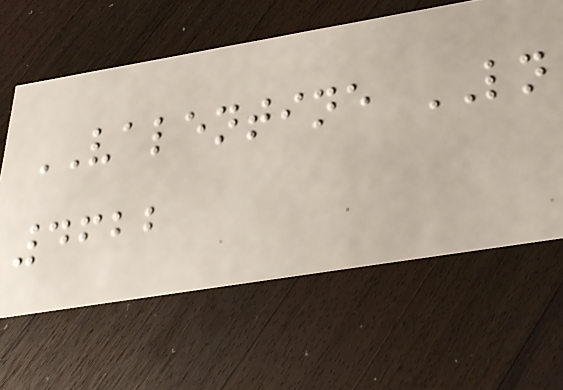VALENTINE LN
4622
